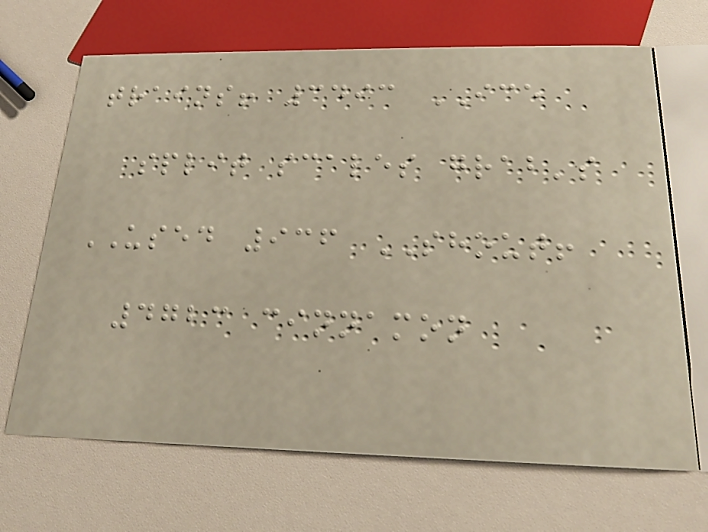trains! 3493 ICE
split scales grab's
USED 936 SHOUT!
4723 cinnamon
